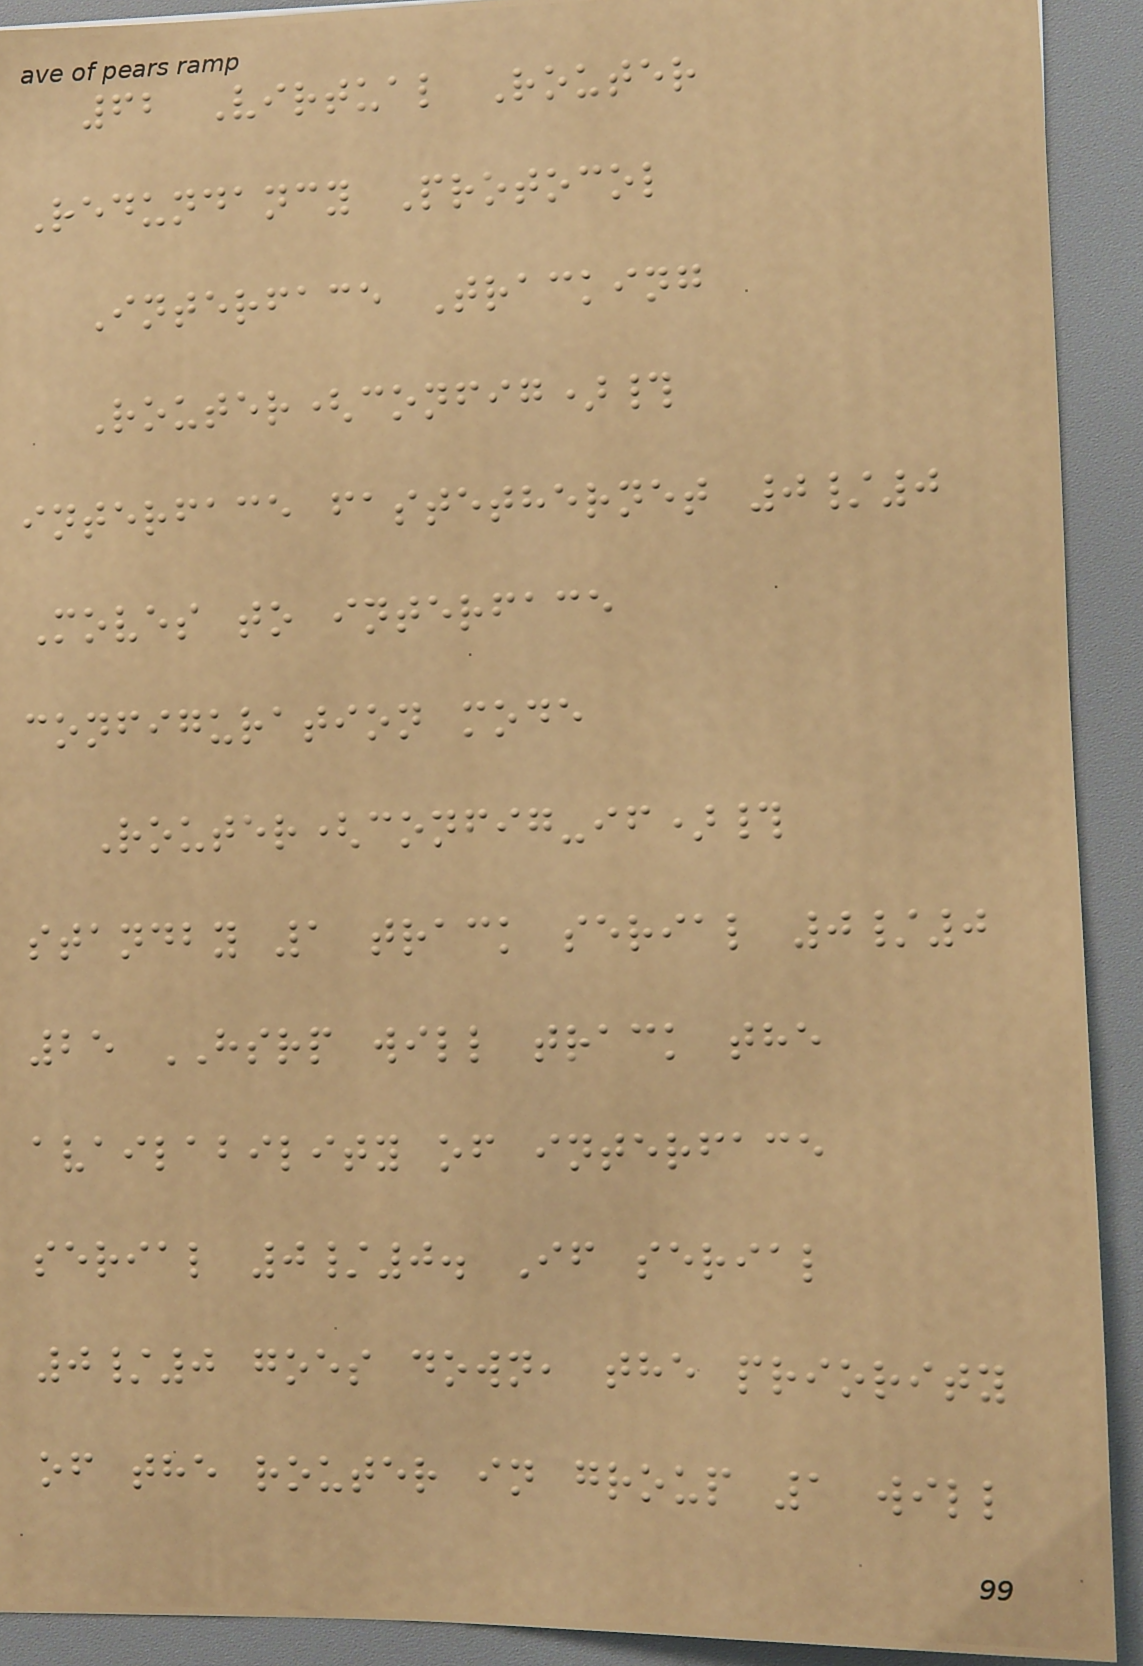62 Virtual Router
Redundancy Protocol
Interface Tracking
Router(config)#
interface fastethernet 0/0
Moves to interface
configuration mode
Router(config-if)#
standby 1 track serial 0/0
25 HSRP will track the
availability of interface
serial 0/0. If serial
0/0 goes down, the priority
of the router in group 1 will
